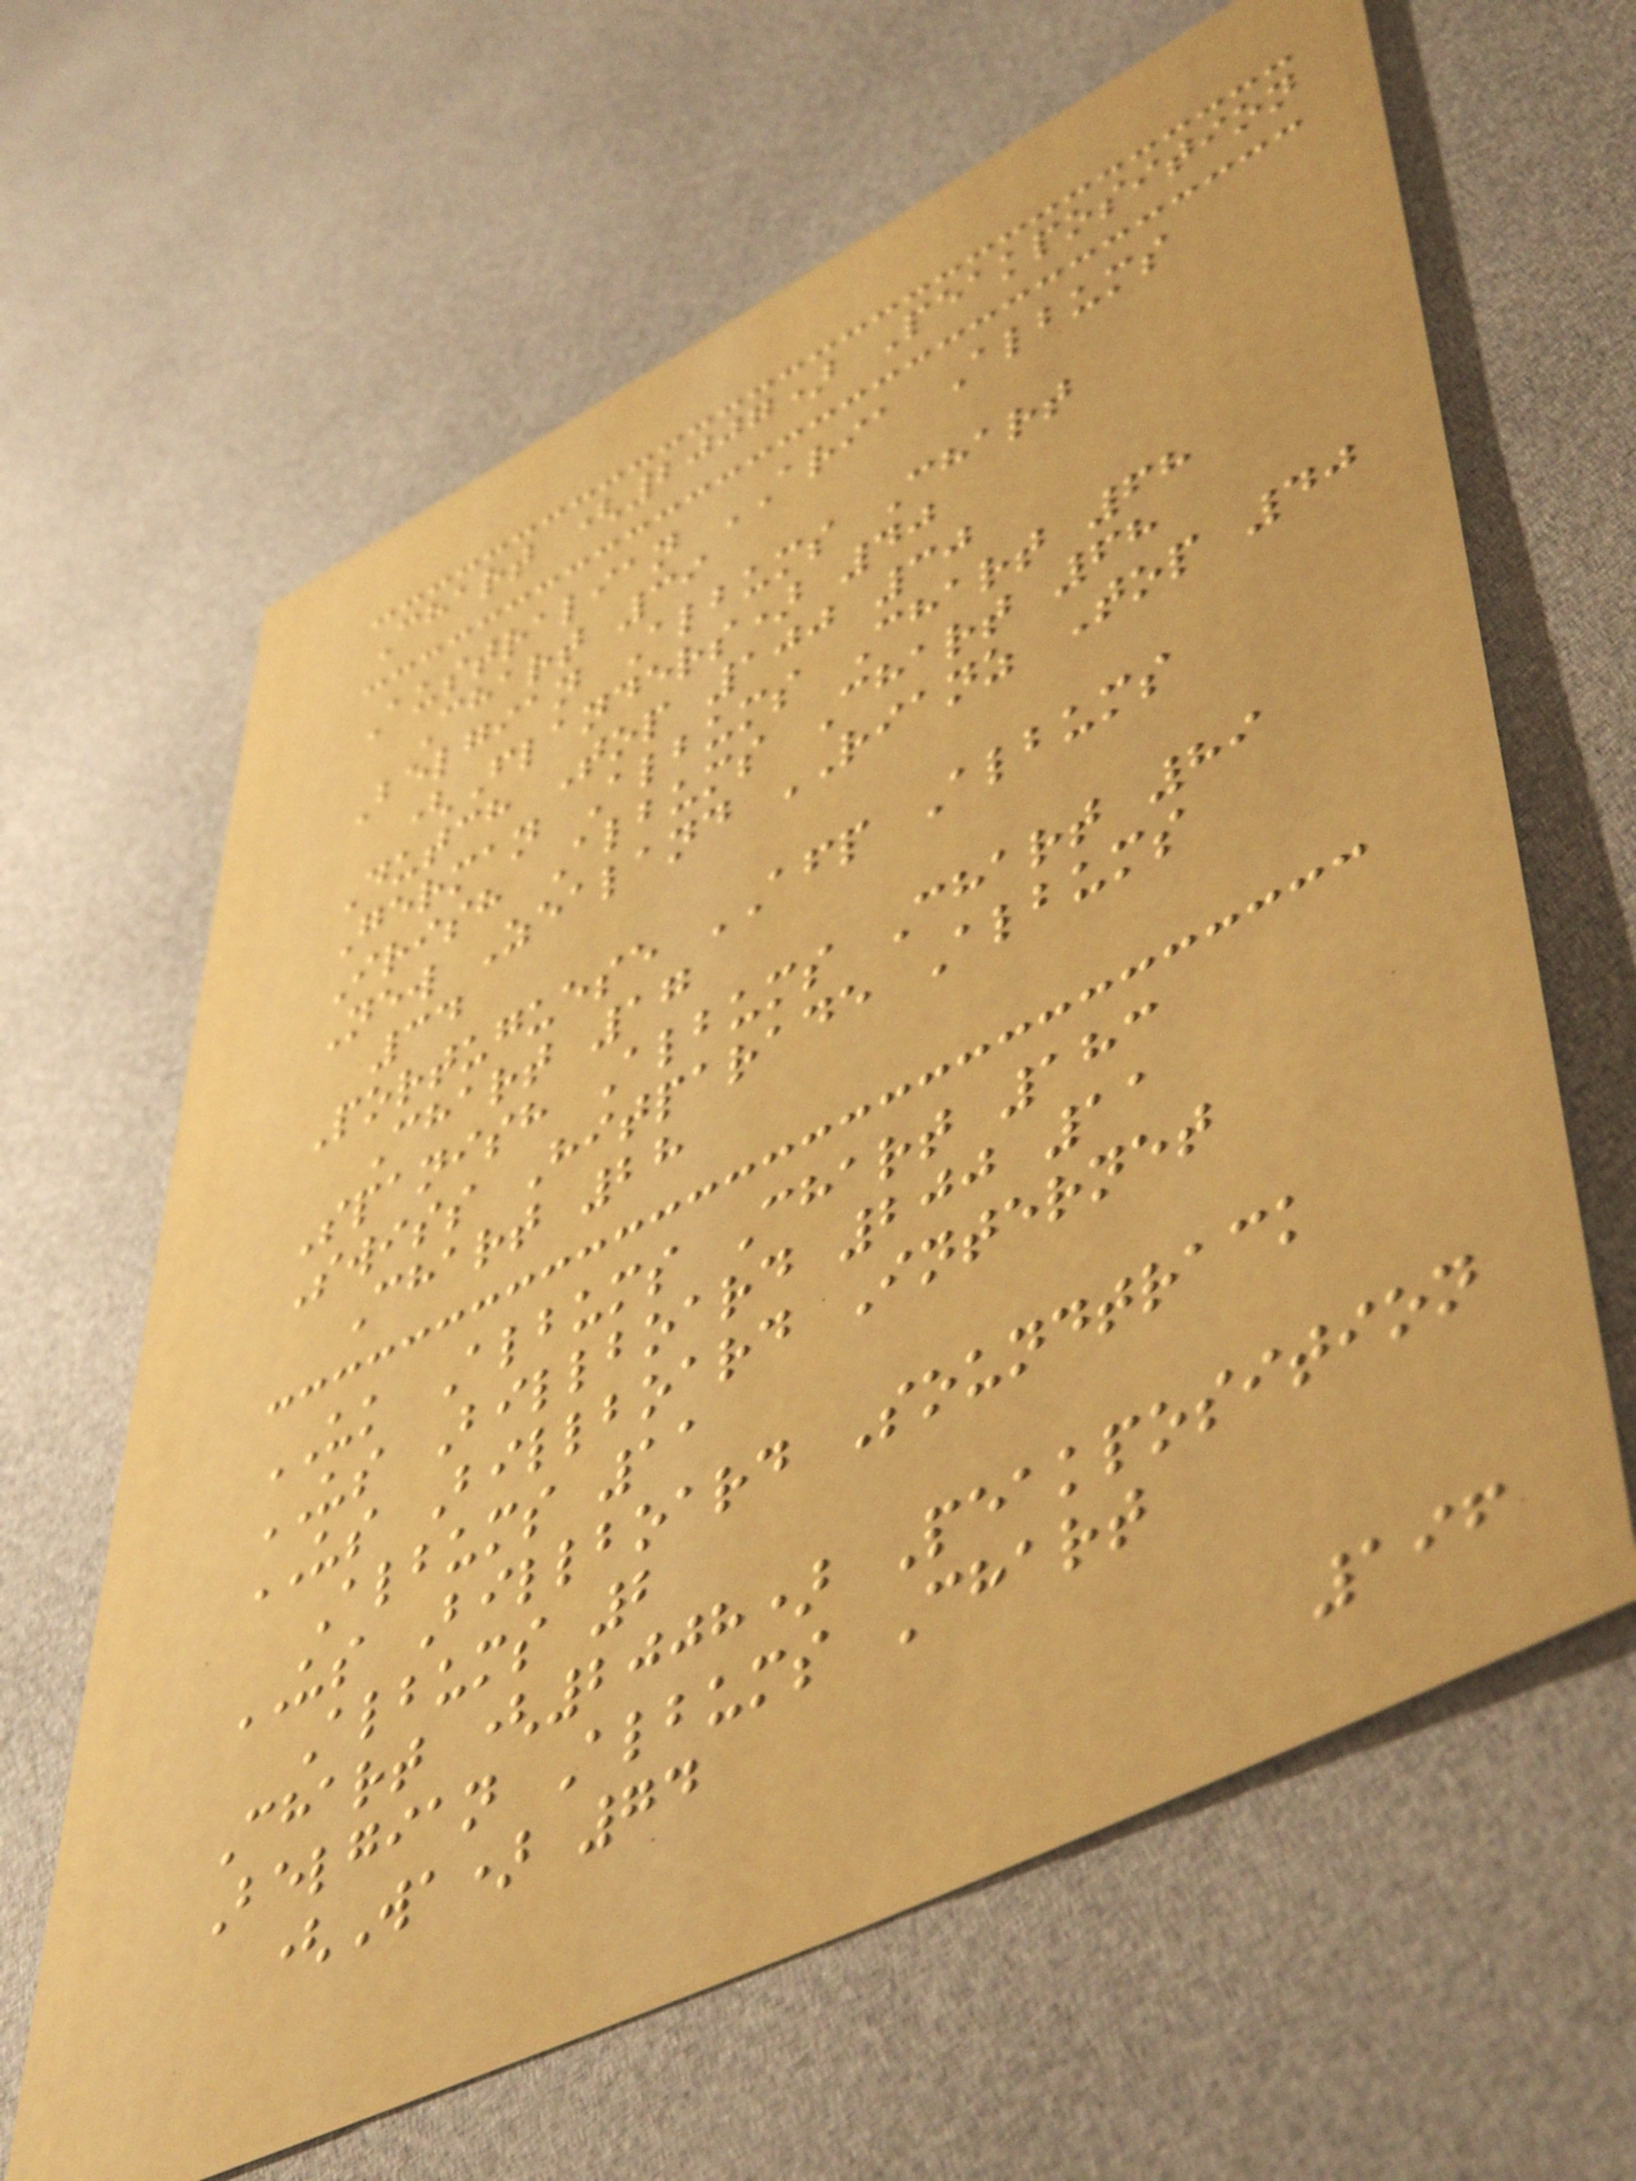Chart (2007) Peakposition
Australian ARIA Albums
Chart 39
Belgian Albums Chart
(Flanders) 40
Dutch Top 100 30
German Albums Chart 68
Irish Albums Chart 68
New Zealand RIANZ Top 40
34
Portuguese AFP Albums
Chart 17
Spanish Albums Chart 89
Swiss Hitparade Albums
Chart 28
UK Albums Chart 183
US Billboard 200 11
US Billboard Internet
Albums 11
US Billboard Soundtrack
Albums 2
Chart (2008) Peakposition
Belgian Albums Chart
(Wa) 74
196
